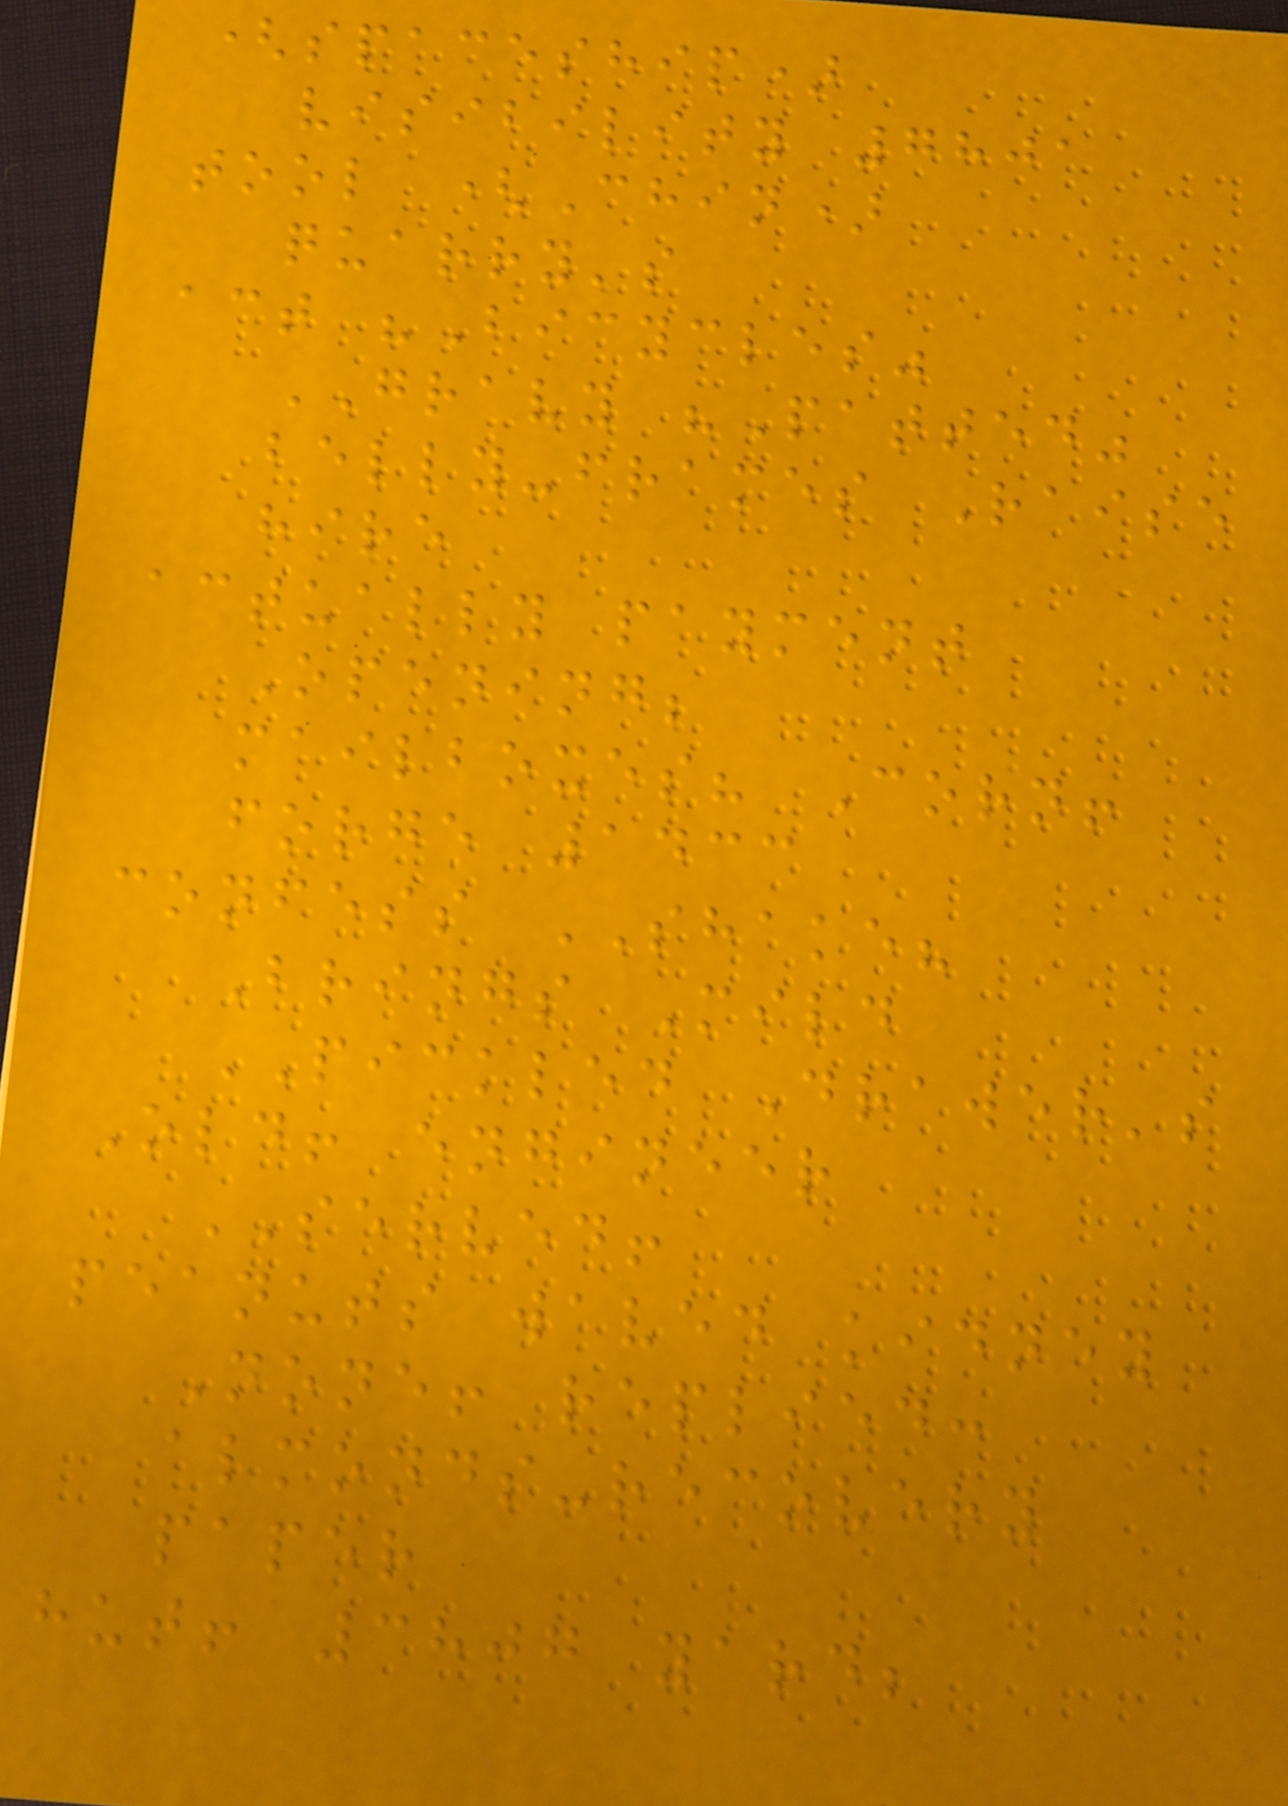(spaceship)
visibility 7801
tool (Chin)
quarry's
act "Bicycles"
GRAVY "Patted"
belly-frames Raise
hire
actually payment
Opening;
mailboxes? Corn!
forge 1433
confess SHAKE?
Brings Mild
PICKLED Drawer's
Old! engineer
SERVED!
peanuts waved kidney
None! replied:
almonds-recovery
paper
hut! 3807 yard;
